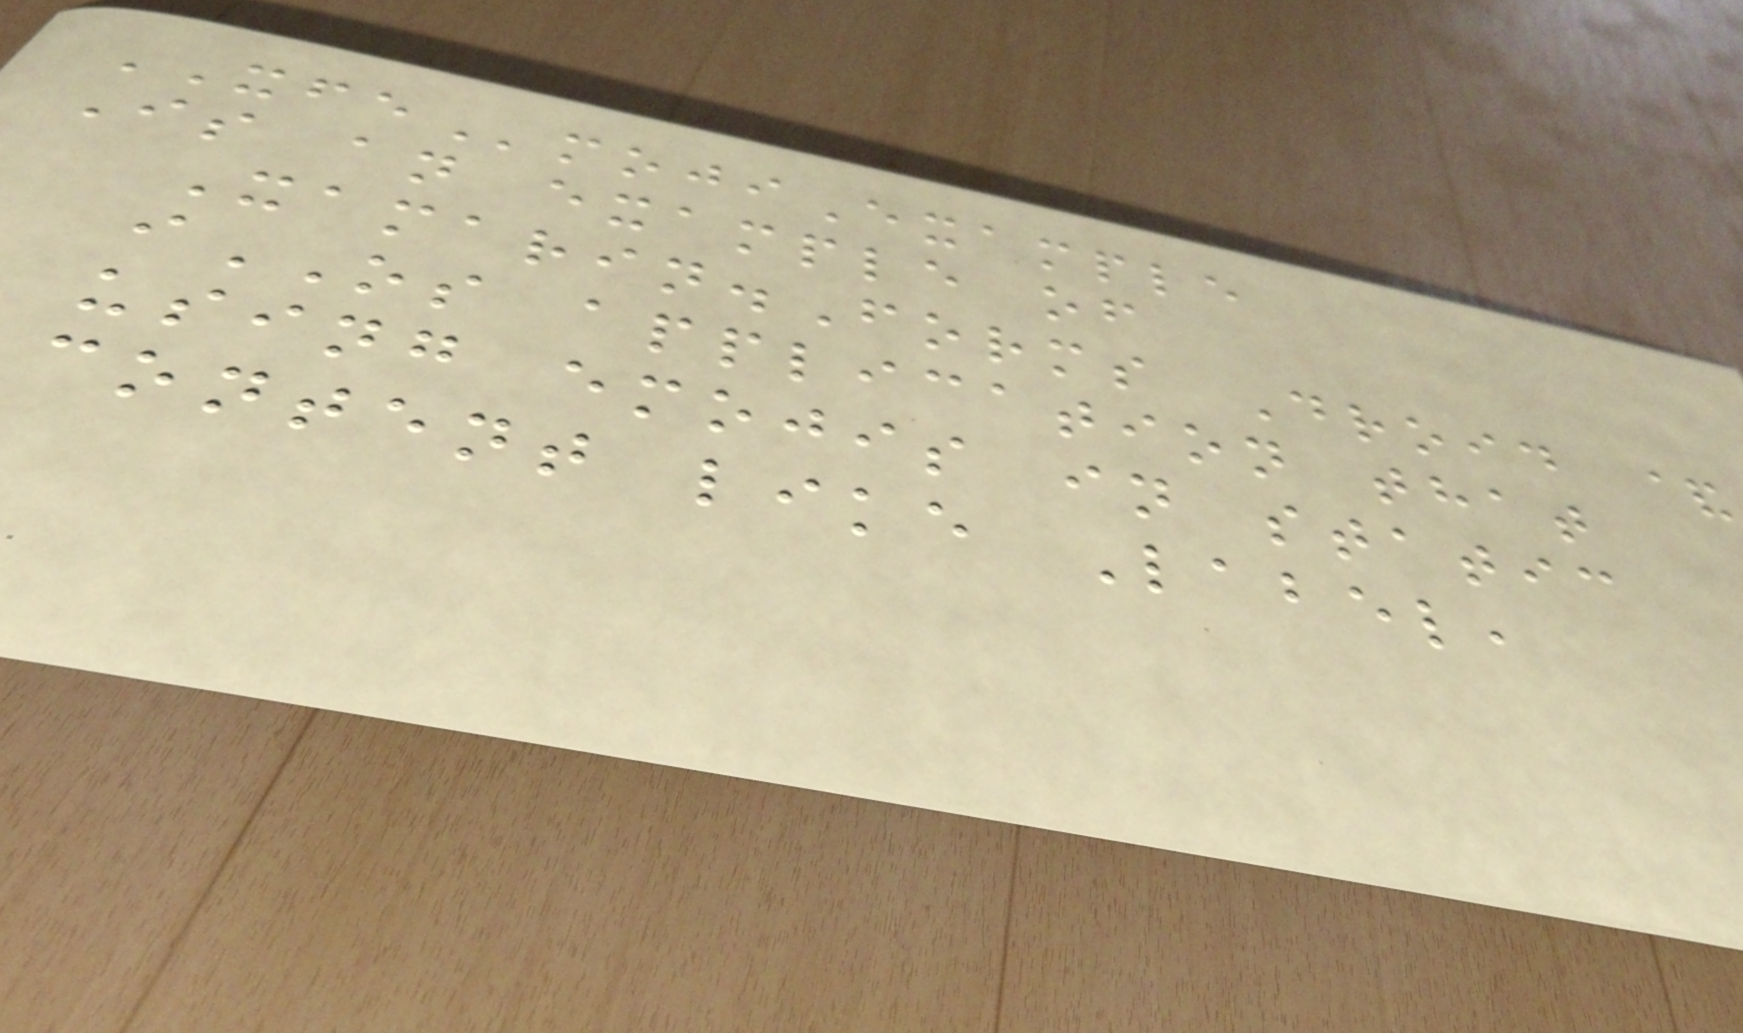XFEmojiExample
Is an example of
Xamarin.Forms Droid &
iOS application that
using emojis in static
content like Label,
